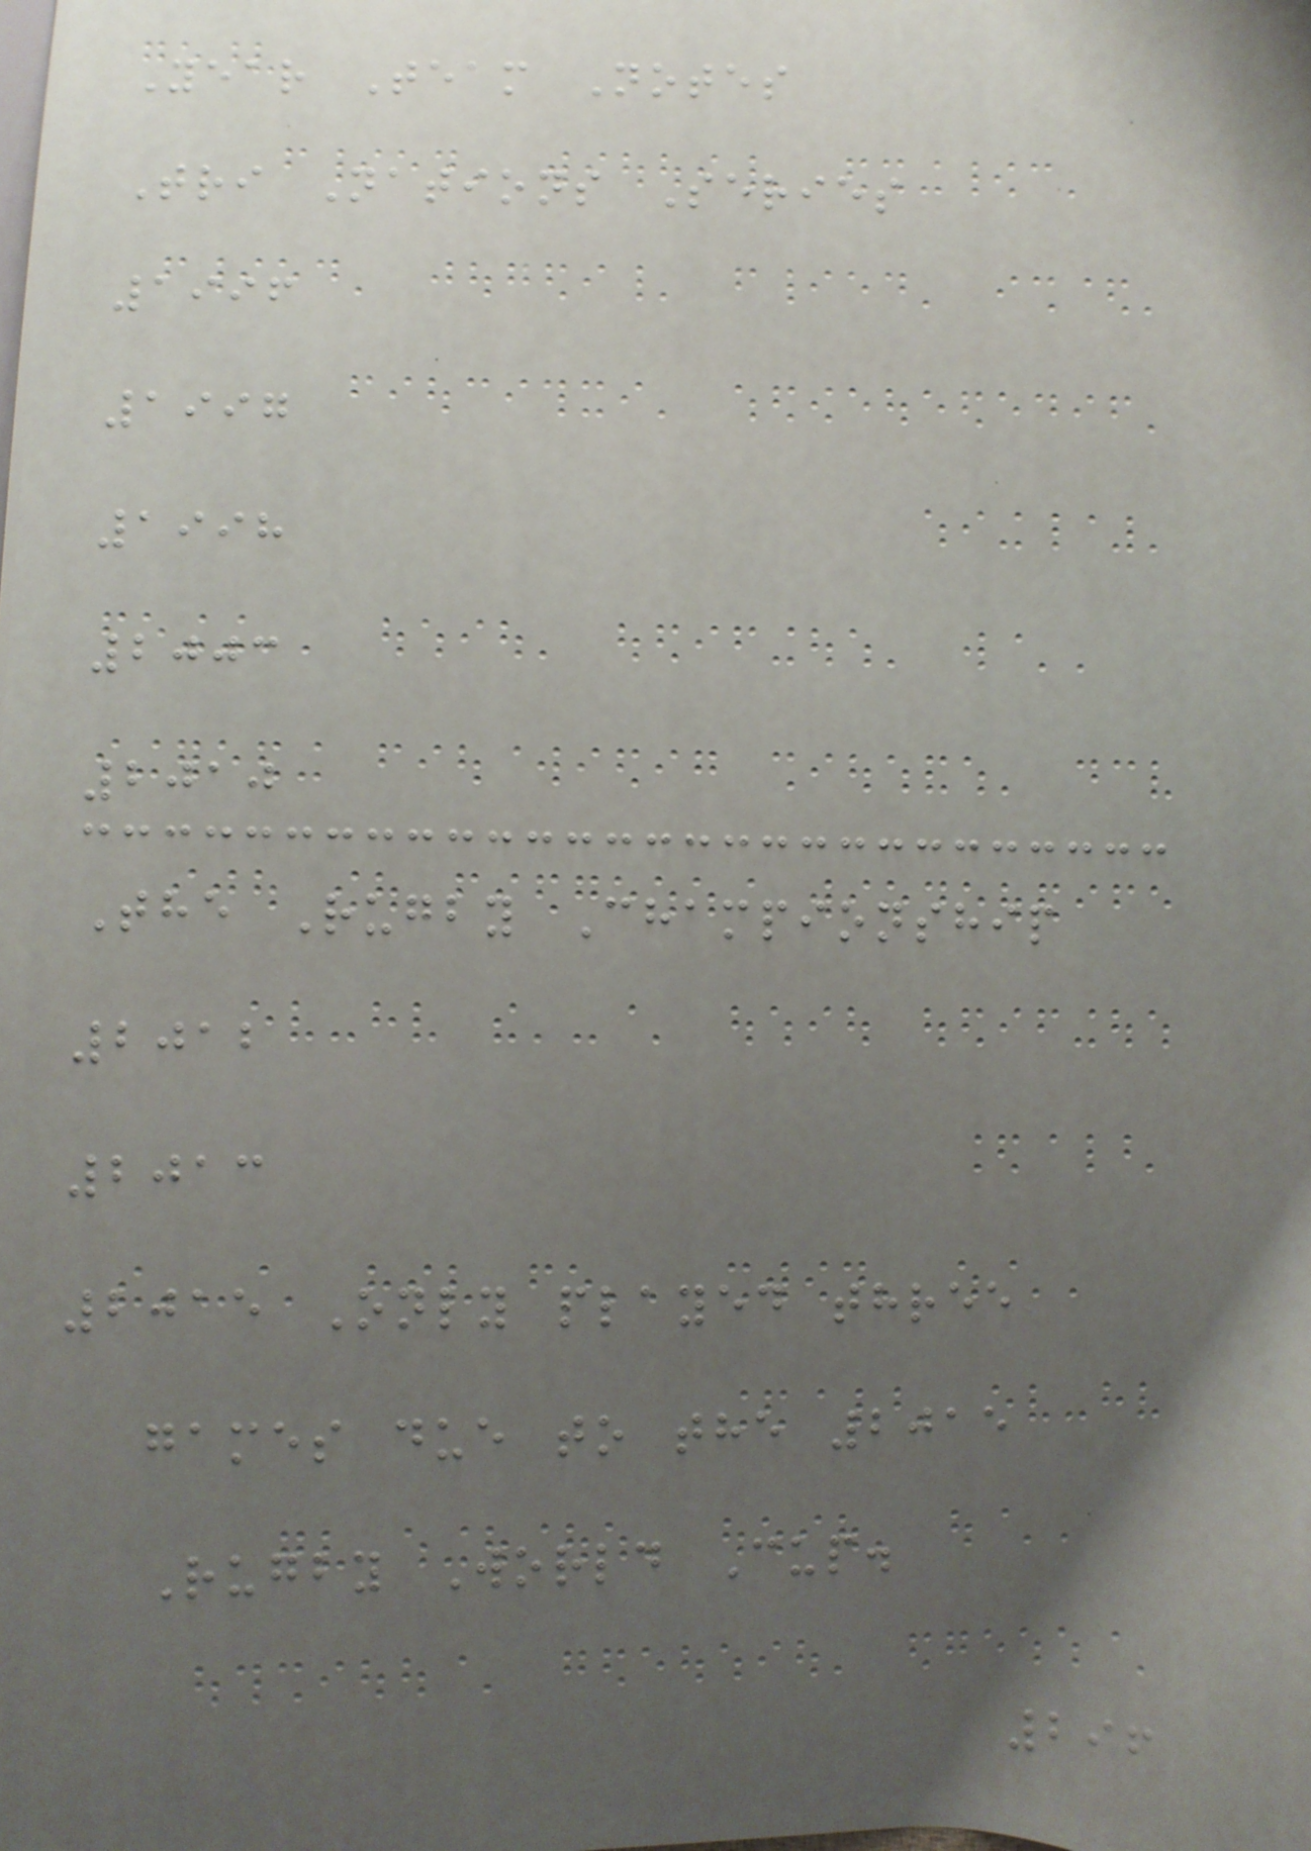Year Team Notes
Tri Nations Series
1996
1997
1998
2003
2010
The Rugby Championship
2012
2013
2015 Only played three
games due to the 2015
Rugby World Cup.
296
